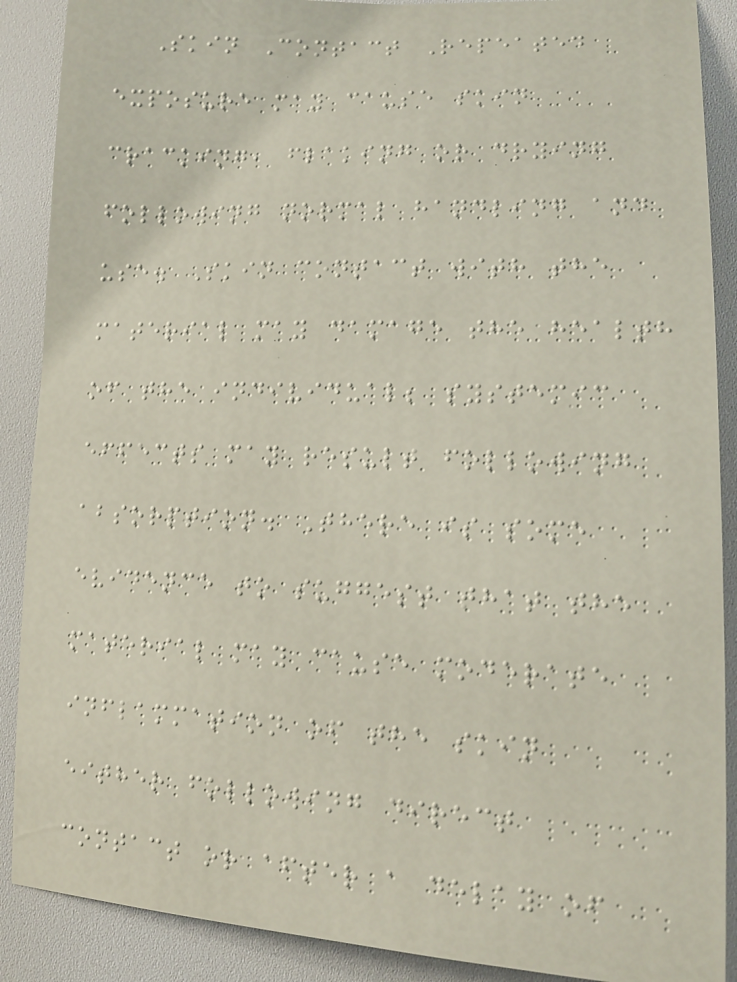Skin Contact Repeated
exposure may cause skin
cracking, flaking or drying
following normal handling and
use. Skin contact with the
material may damage the health
of the individual; systemic
effects may result following
absorption. There is some
evidence to suggest that the
material may cause moderate
inflammation of the skin
either following direct
contact or after a delay of
